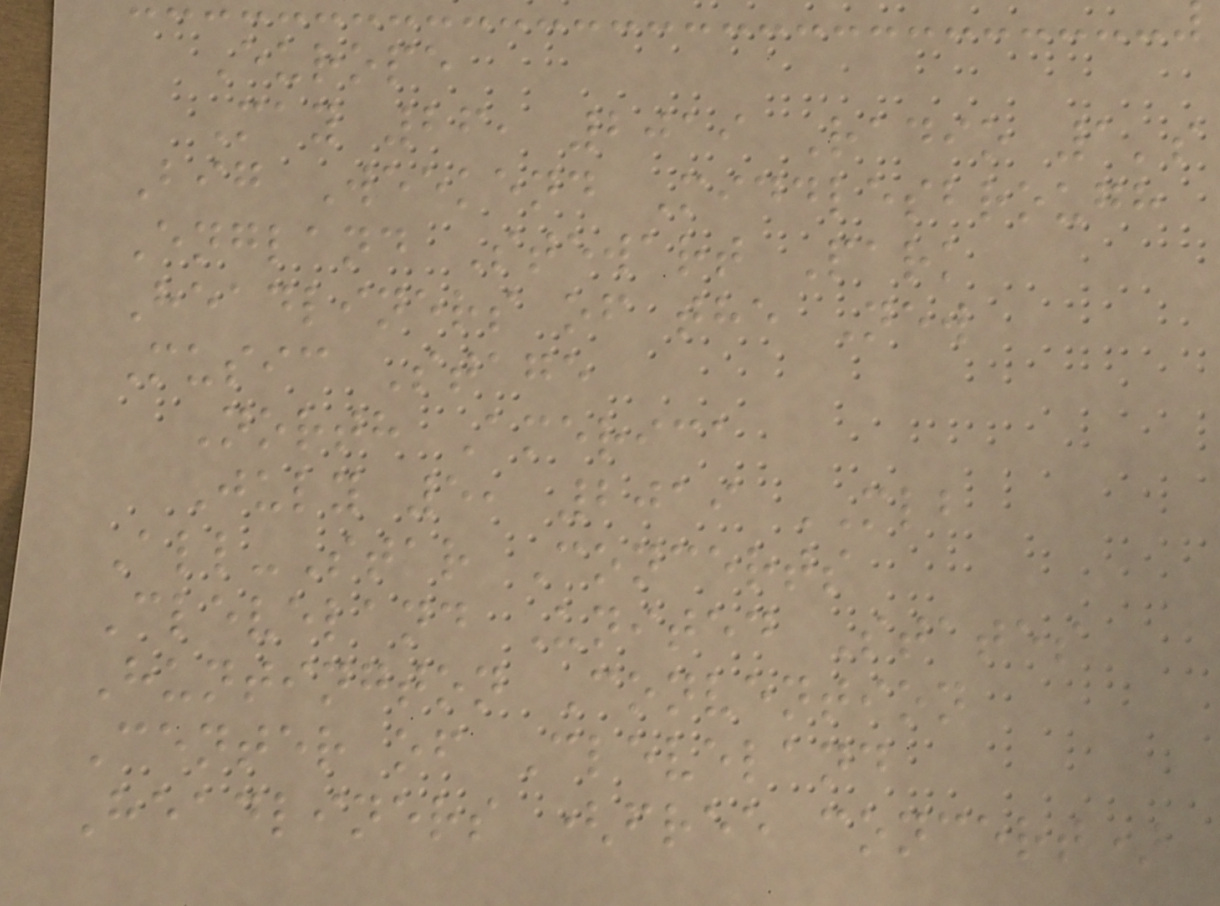Europe
May 26, 2019 Radio 1's
Big Weekend Middlesbrough
England Stewart Park
Headliners of the New
Music Stage
North America
July 5, 2019 MLB
All-Star Concerts
Cleveland United States
Huntington Convention
Center of Cleveland
Headliners (free concert)
